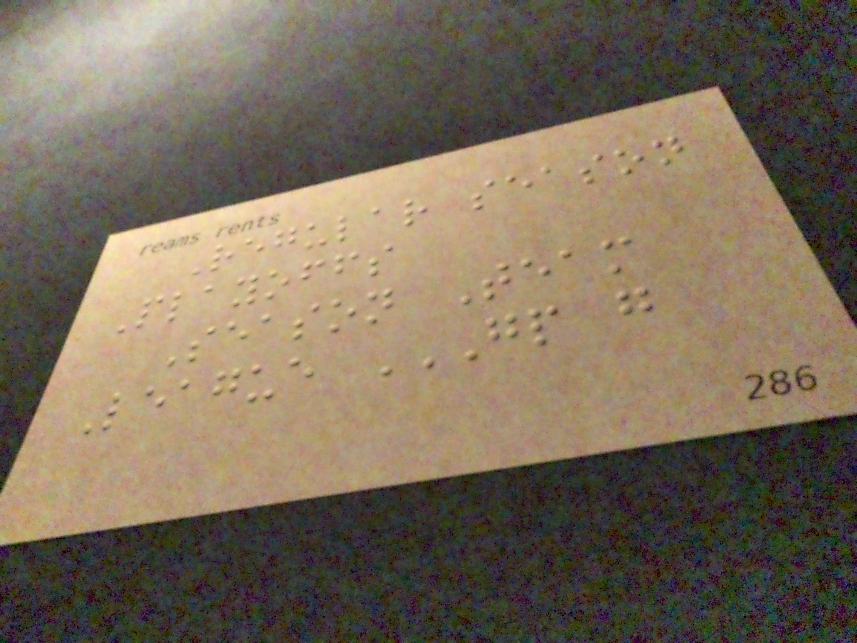Regular season
Playoffs
Season Team
League GP G
